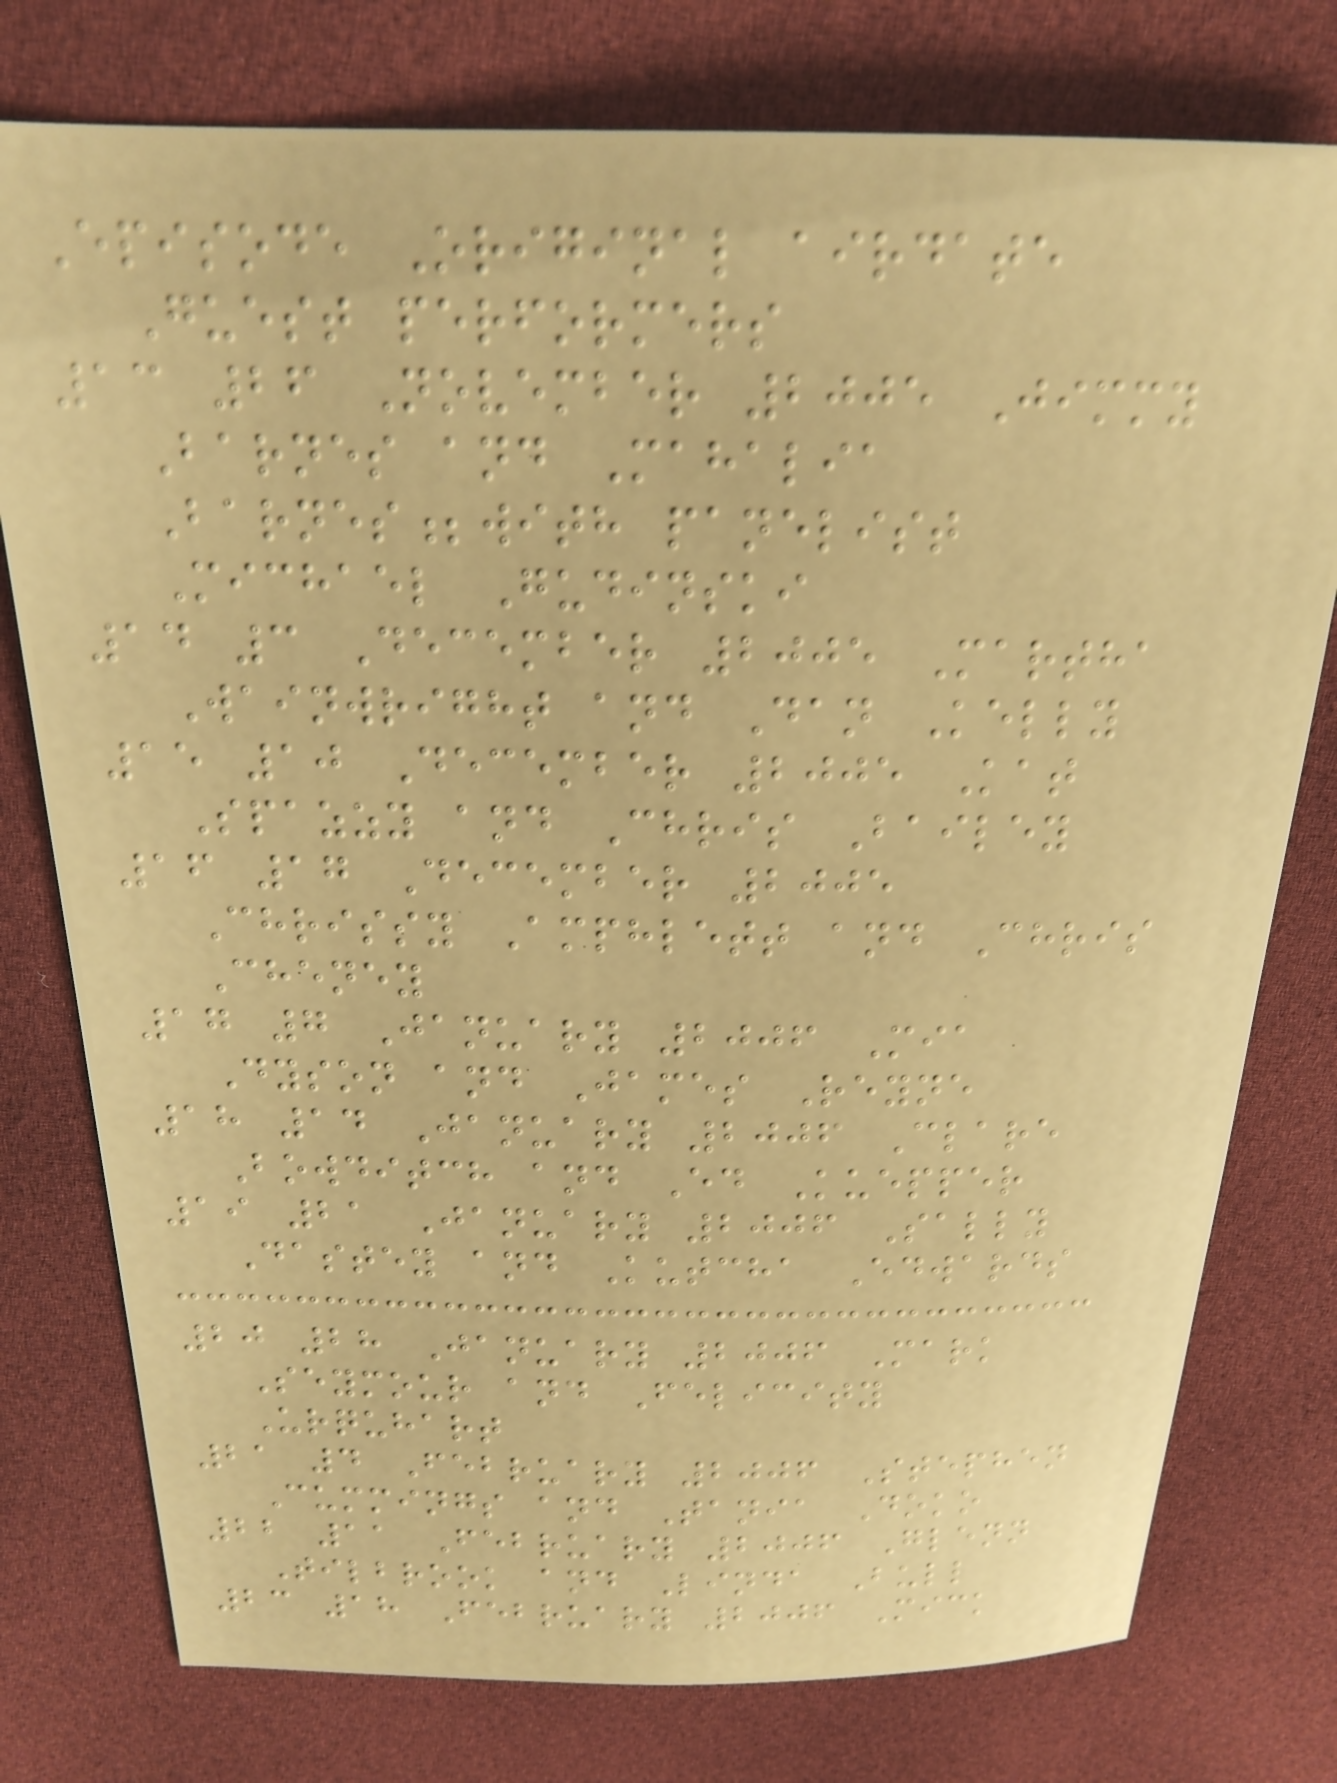Episode Original airdate
Guest performers
13 26 November 2005 Jimmy
Barnes and Mahalia
Barnes;with panelist
Michael Gudinski
14 3 December 2005 Martha
Wainwright and Dan Kelly
15 10 December 2005 Kat
Spazzy and Chris Bailey
16 17 December 2005
Chrissy Amphlett and Chris
Cheney
17 7 January 2006 Mia
Dyson and James Reyne
18 14 January 2006 Clare
Bowditch and Ed Kuepper
19 21 January 2006 Sally
Dastey and Kutcha Edwards
20 28 January 2006 Mark
Seymour and Felicity
Urquhart
21 4 February 2006 Stephen
Cummings and Tania Doko
22 11 February 2006 Glenn
Tilbrook and Linda Bull
23 18 February 2006 Mick
